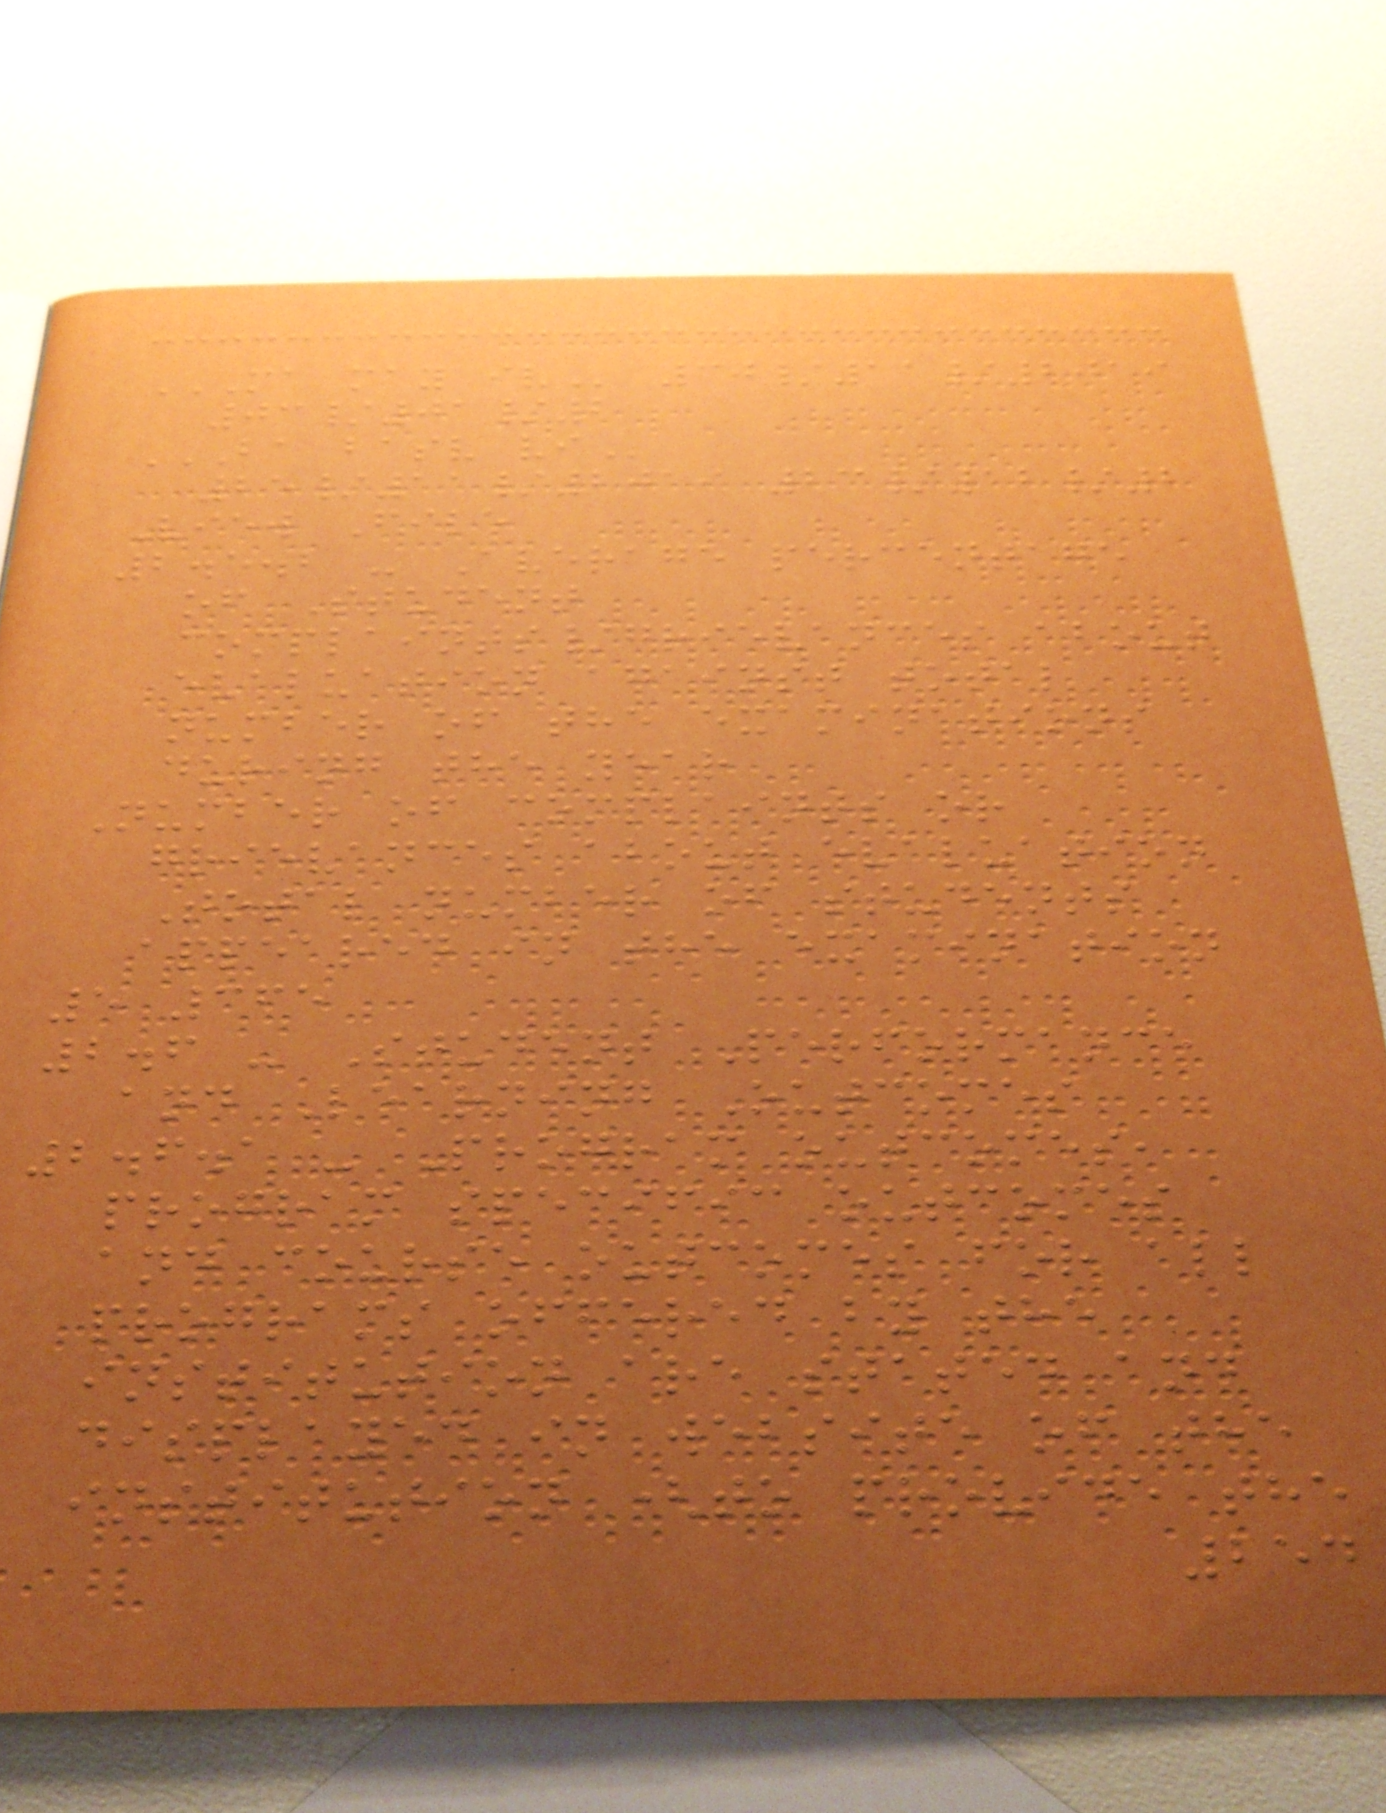MA MAY IV 30/11/2019
03/01/2
BA BASV VI
25/11/2019 23/12/2
View File
2.5.2 - Average percentage
of Student
complaints/grievances about
evaluation against total
number of the examinations
during the year
Number of complaints or
grievances about evaluation
Total number of students
appeared in the examination
5 365
2.6 - Student Performance
and Learning Outcomes
2.6.1 - Program outcomes,
program specific outcomes
and course outcomes for all
programs offered by the
institution are stated and
displayed in website of the
institution (to provide the
254
